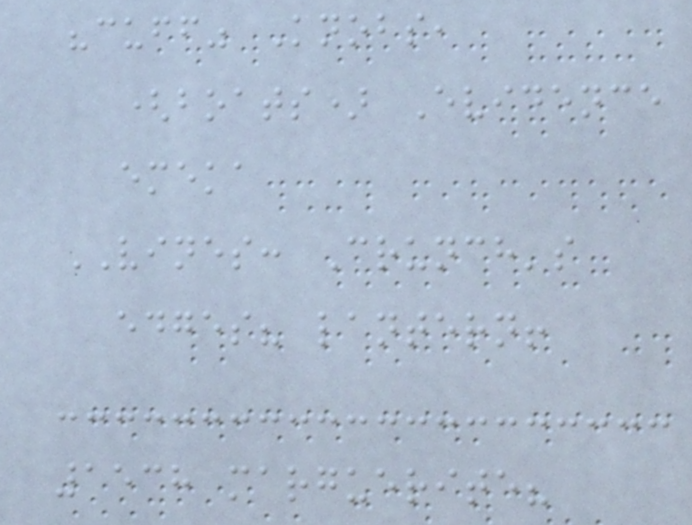"cuff" Knobs,
(boats) Evidence
emeka
VINES: Crunch's
edges? lantern!
1538 marguerite?
